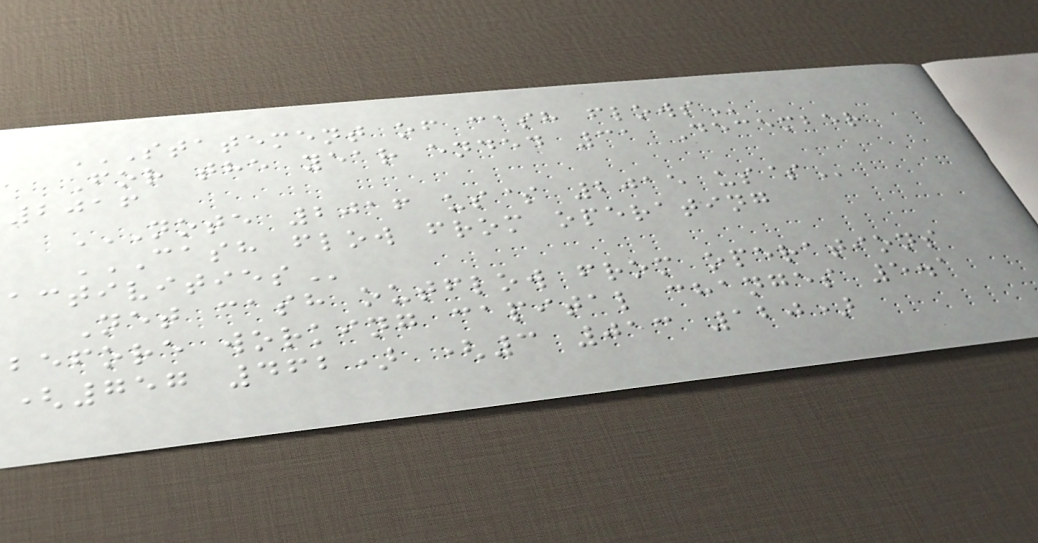STATEMENT OF CASH FLOWS
For the year ended 31 December
2016
NOTE 2016 US$ 2015 US$
CASH FLOW FROM OPERATING
ACTIVITIES
Net cash outflow from operations
before working capital changes 5.1
(757 462) (3 013 120)
